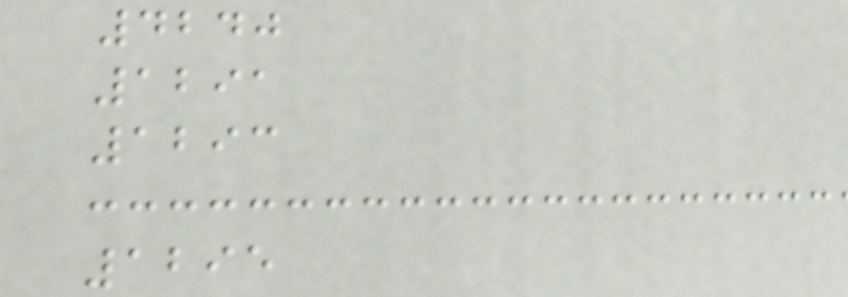4240
1291
1293
1295
